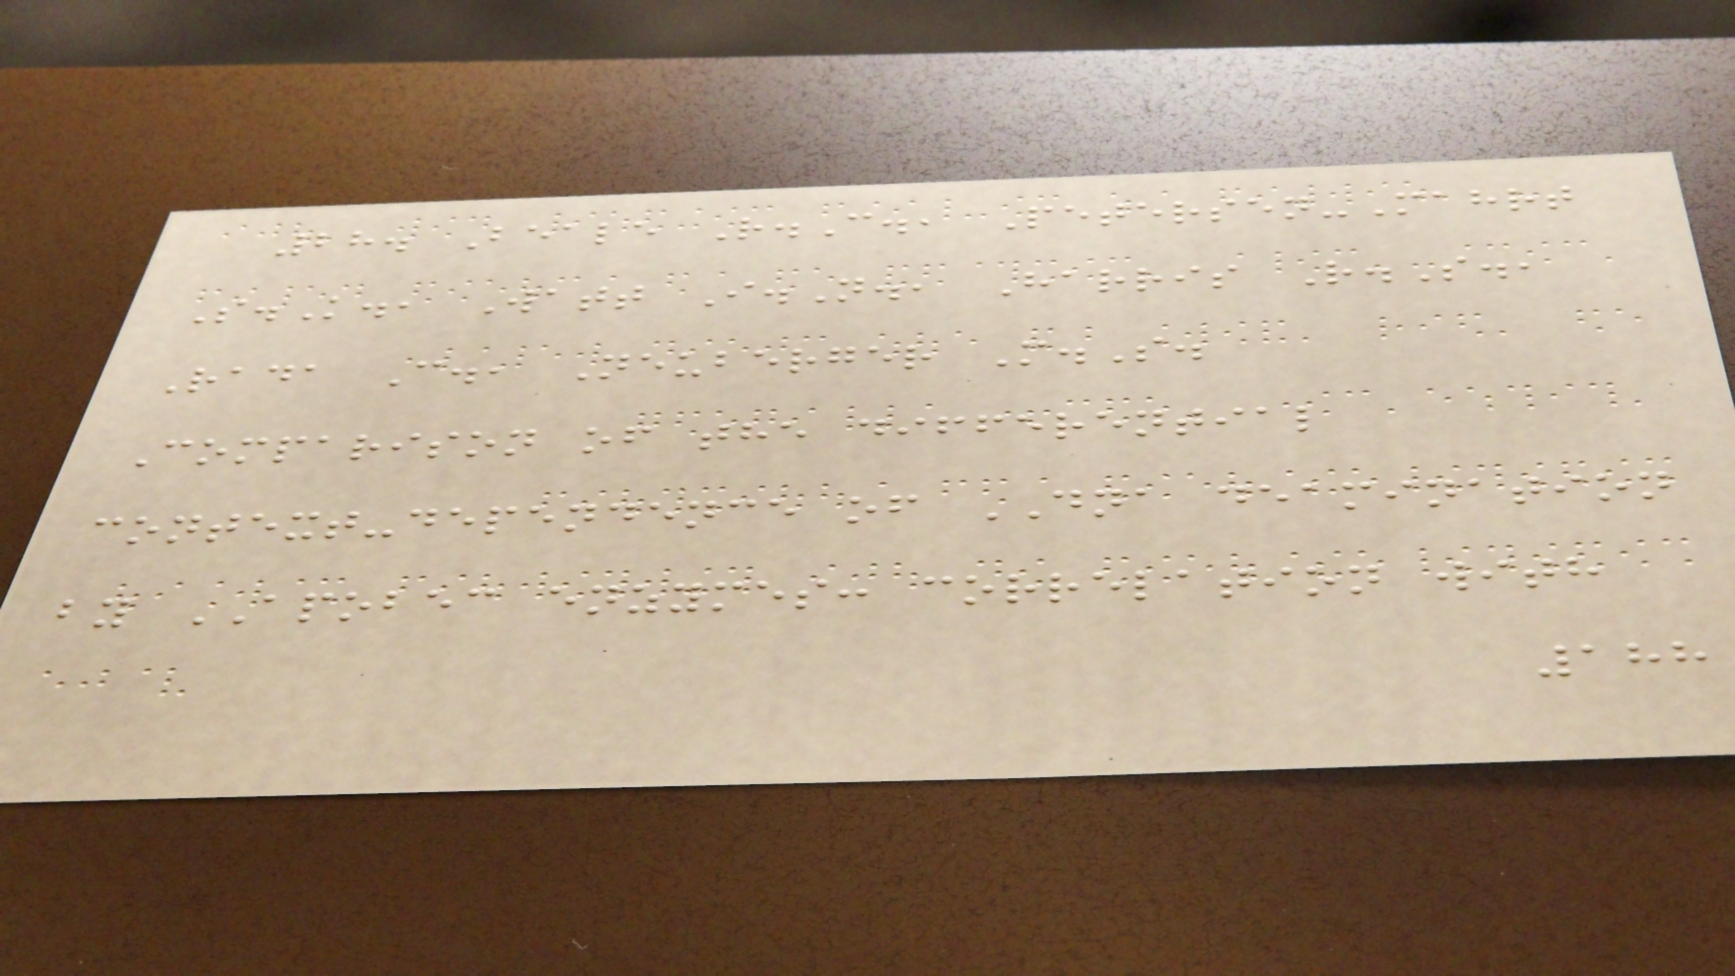28. Beale R.C., Petersen-Mahrt
S.K., Watt I.N., Harris R.S.,
Rada C., Neuberger M.S.
Comparison of the differential
context-dependence of DNA deamination
by APOBEC enzymes: correlation with
188
